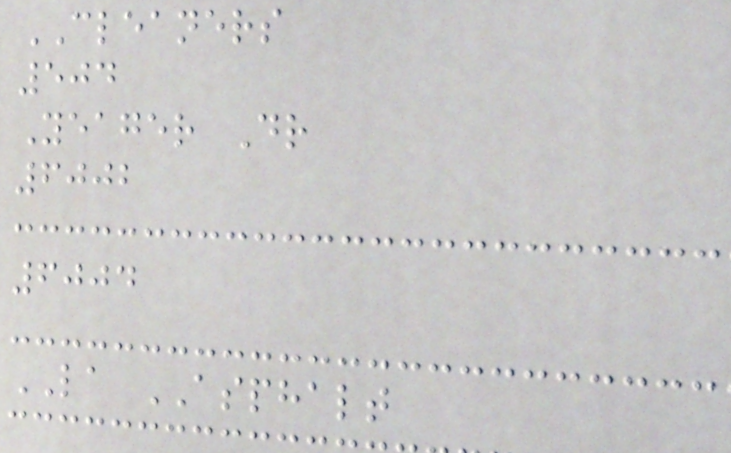CLEANERS
504
Yeager Dr
6002
6004
LA ASPHALT
